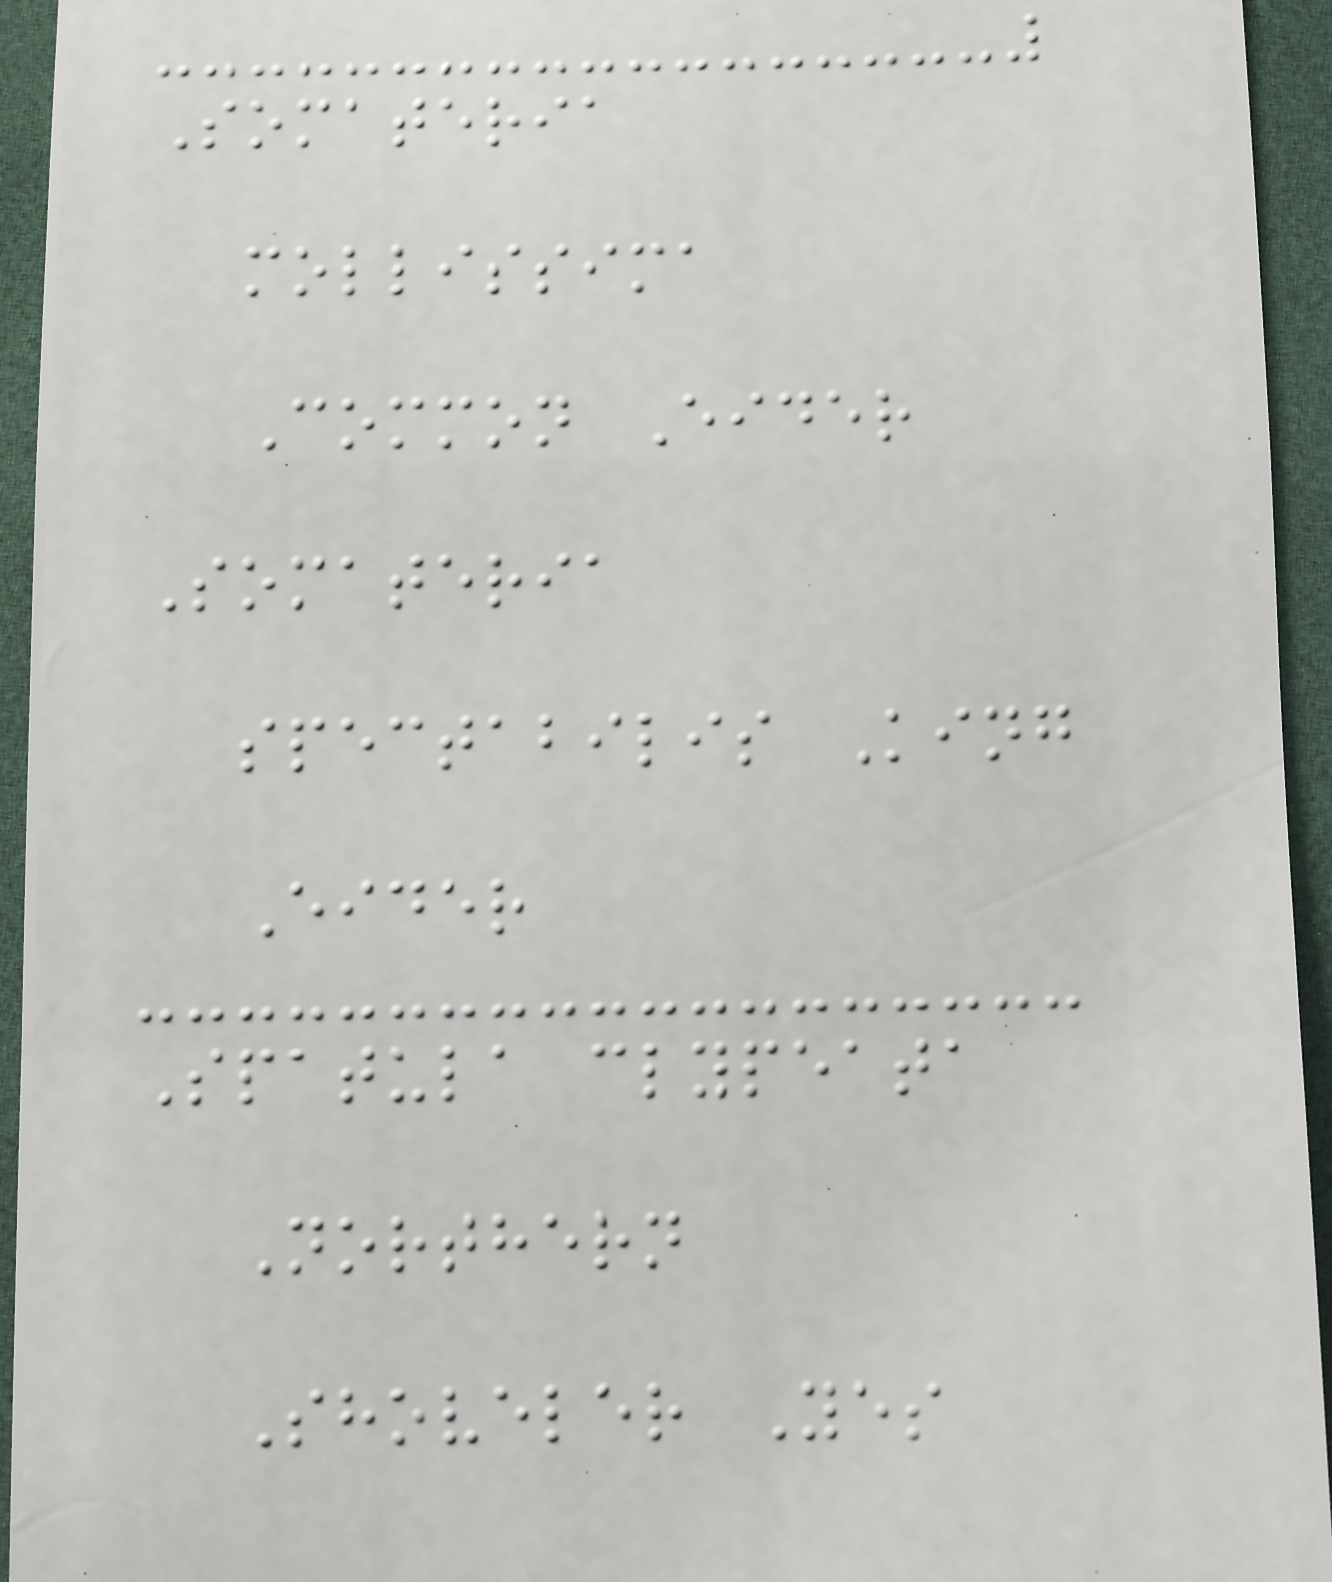Somateria
mollissima
Common Eider
Somateria
spectabilis King
Eider
Spatula clypeata
Northern
Shoveler Yes
